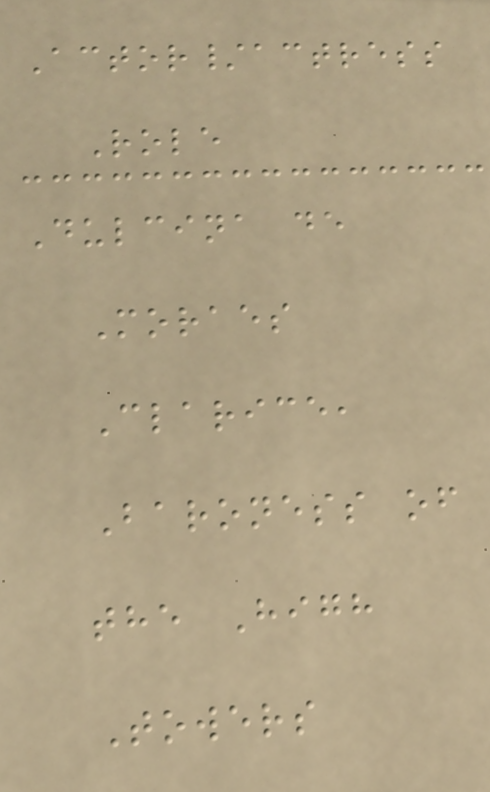Actor/actress
Role
Dulcina de
Moraes
Clarice,
Baroness of
the High
Towers
